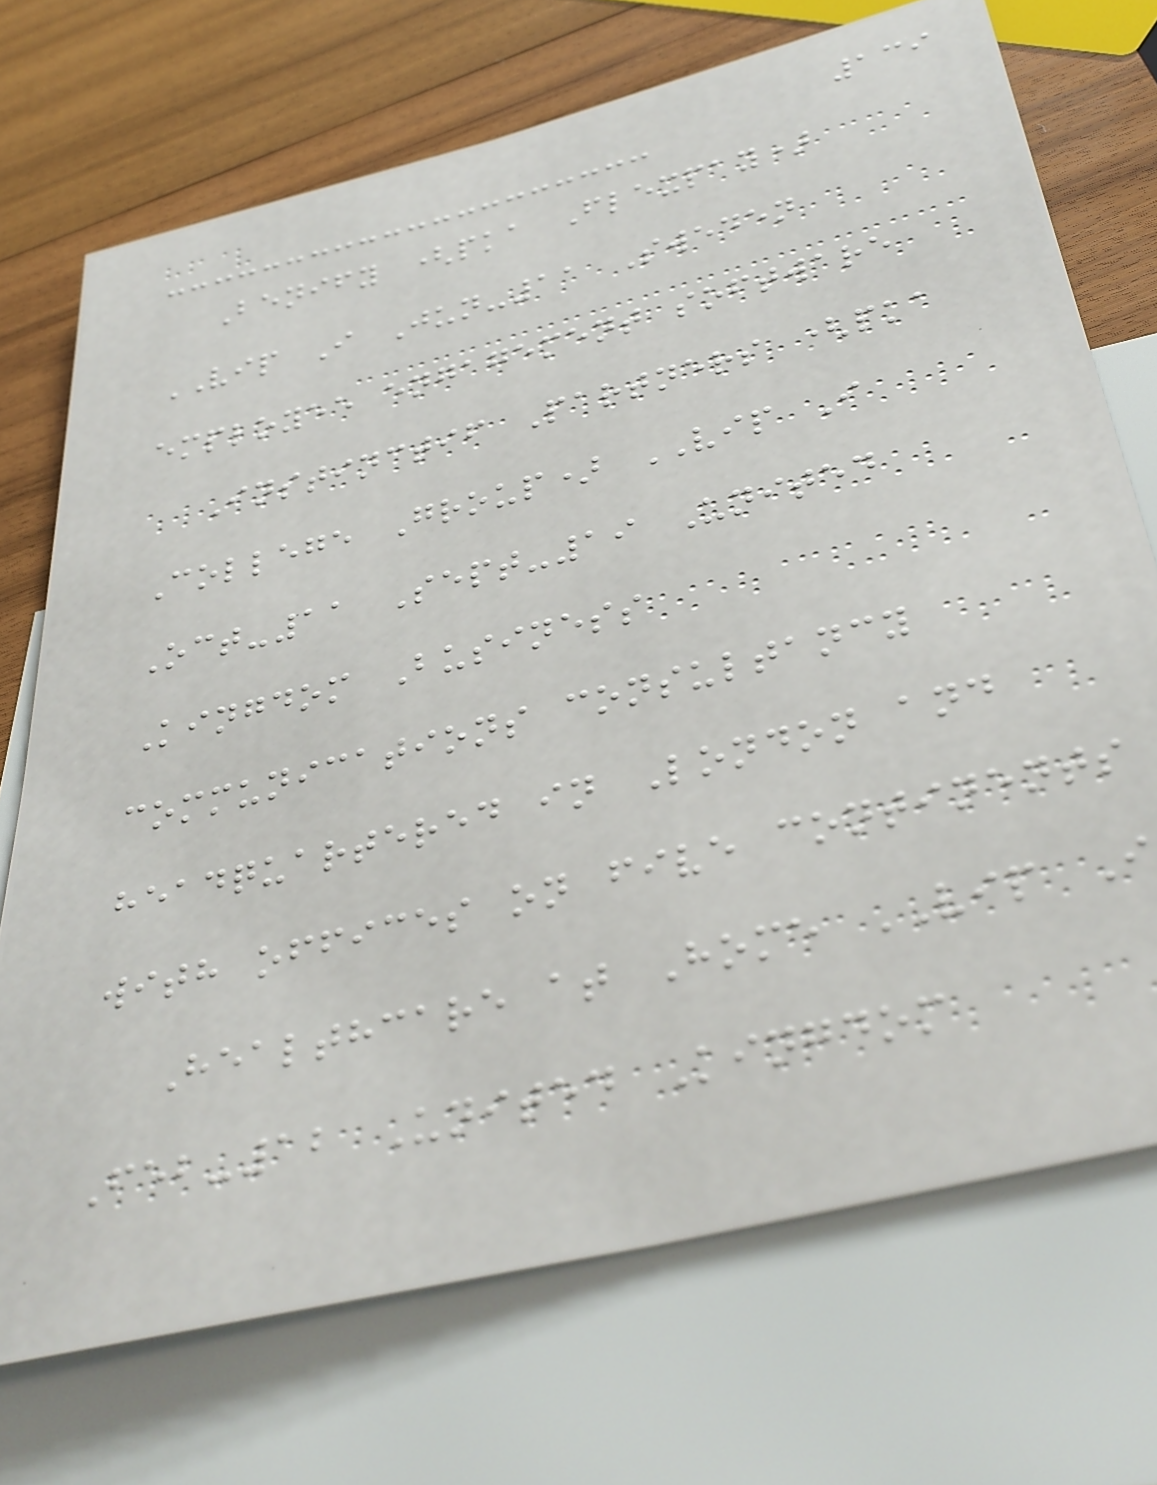139
Benify (pka Flexpay)
VIP I Jun-11 Sweden
employee engagement software
Instinctif Partners (pka
College Group) VIP I
Oct-11 Sept-19 United
Kingdom Business
communications consultancy
headquartered in London and
with offices on five continents
Healthcare at Home VIP I
Feb-12 United Kingdom
